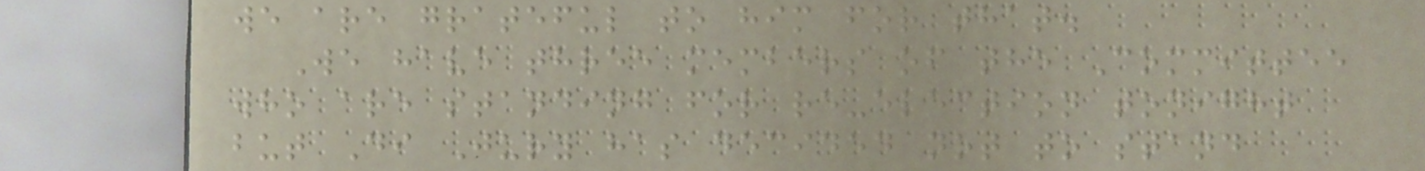we are grateful to him for that.
We have three members of the Committee
who are standing for re-election tonight
but Di Jury has decided not to stand
